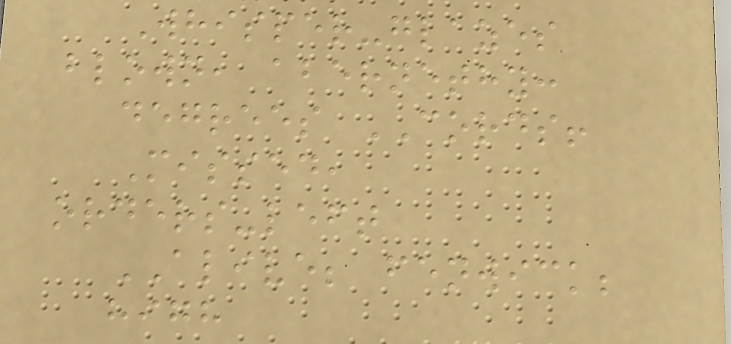Whisper-glazes
blown, abernethy:
degrees CORDS!
Missed,
orders-left
ALIVE; fenwick;
high
